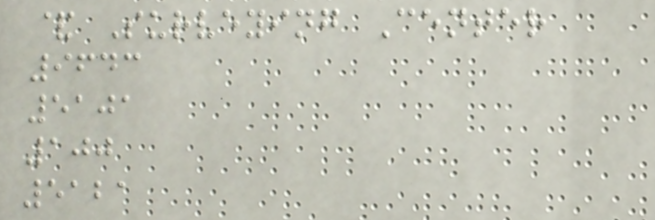& Surveying Center
9643
5101
100
5121
